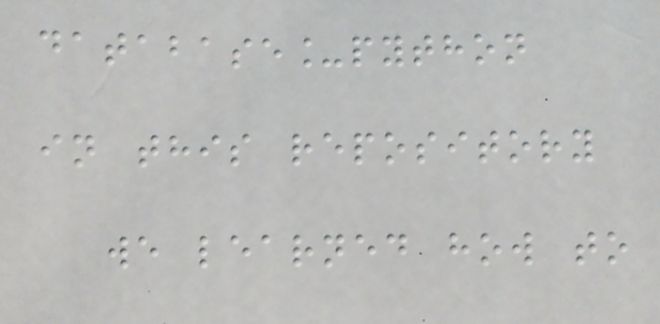database_python
in this repository
we learned how to
